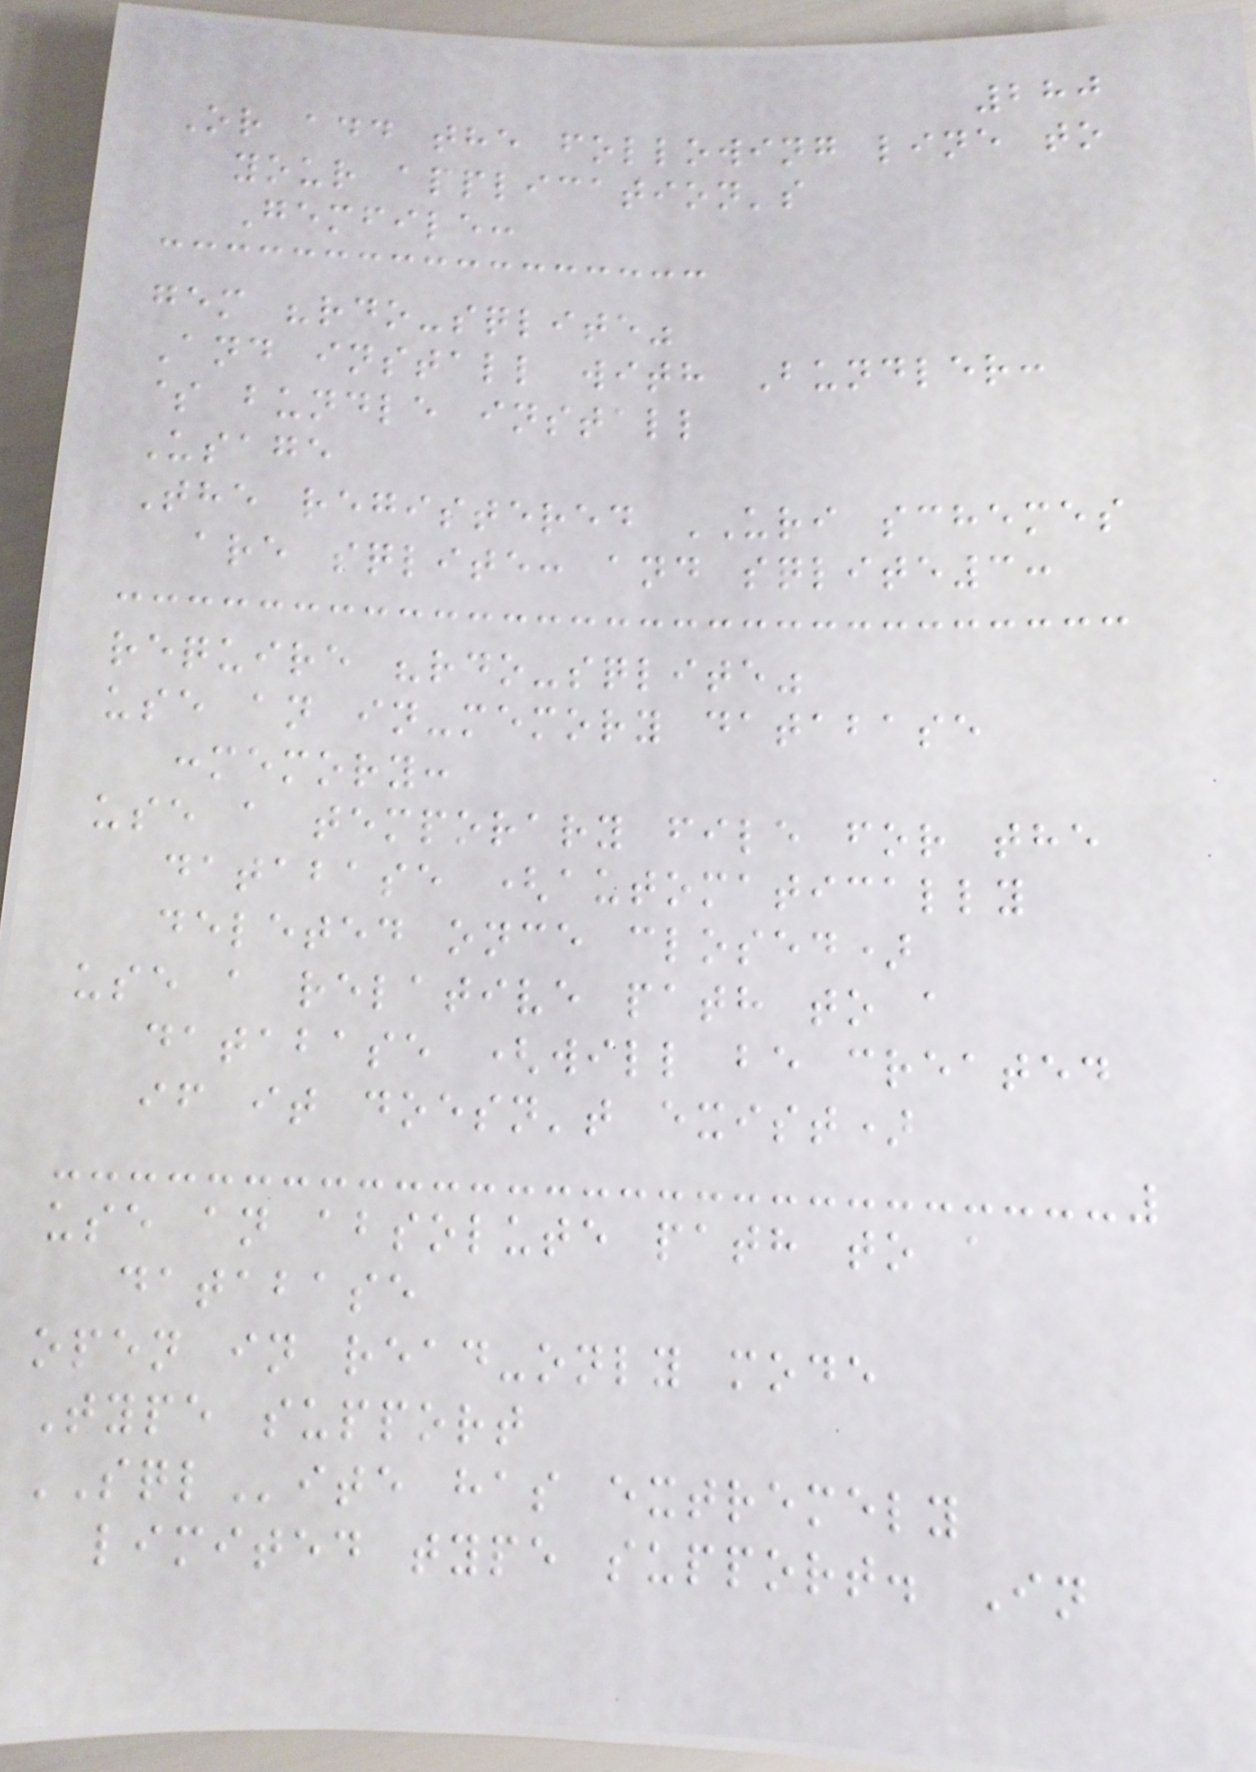280
Or add the following line to
your application's
Gemfile:
gem "rdo-sqlite"
And install with Bundler:
$ bundle install
Usage
The registered URI schemes
are sqlite: and sqlite3:
require "rdo-sqlite"
use an in-memory database
:memory:
use a temporary file for the
database (automatically
deleted once closed)
use a relative path to a
database (will be created
if it doesn't exist)
use an absolute path to a
database
open in read-only mode
Type support
SQLite has extremely
limited type support. In
